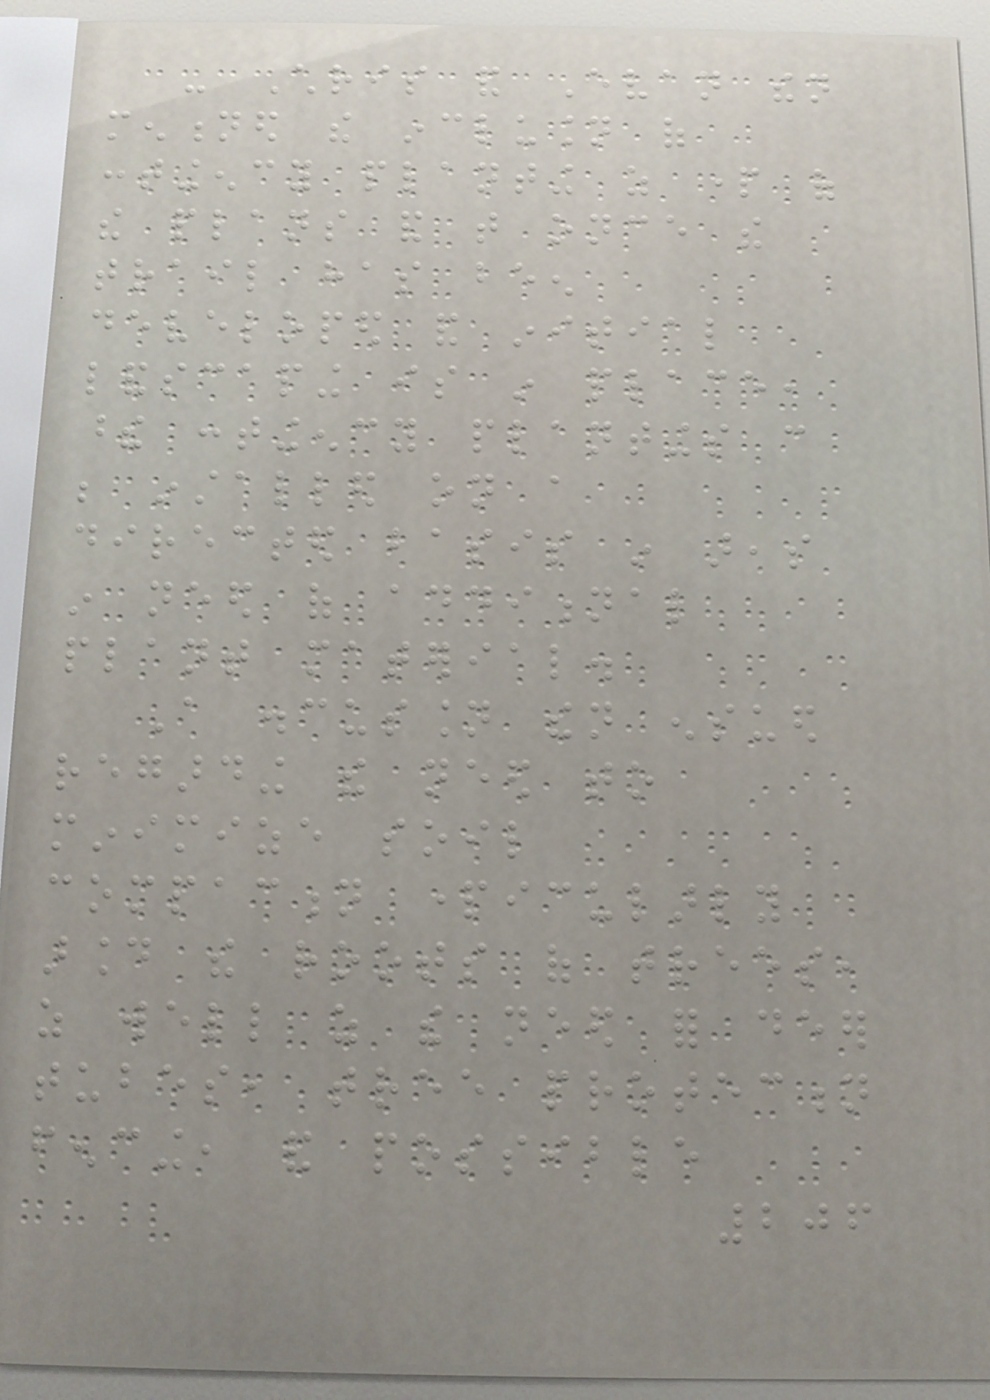- Chris and Evan then
mentioned the inclusion of
contingency planting as part of
the plans and that once the
trail has been
developed and initial
landscaping is in place,
these contingency plantings can
be installed on a
directed basis in areas
in need of additional
plant material.
A discussion then ensued
regarding the need to
minimize soil
compaction particularly
around the roots of trees,
as well as the need for deer
tubes, tree protection
fencing, and possible
206
